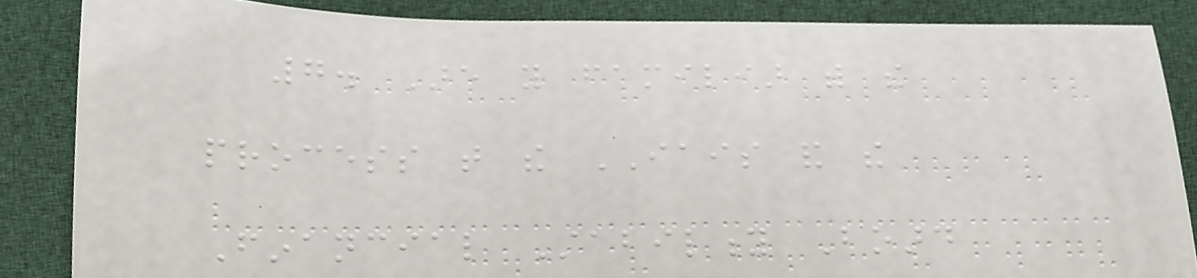7. Are you familiar with the
process that the IAIS and the
Financial Stability Board
